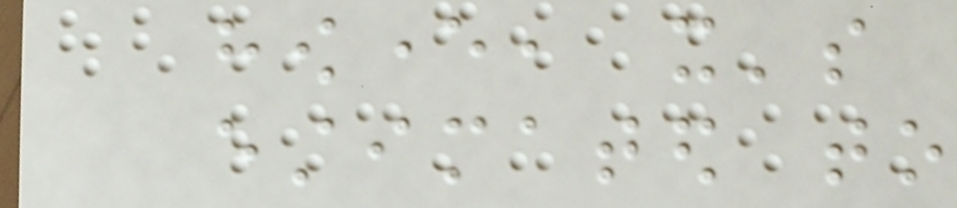however, it's
estimated to
